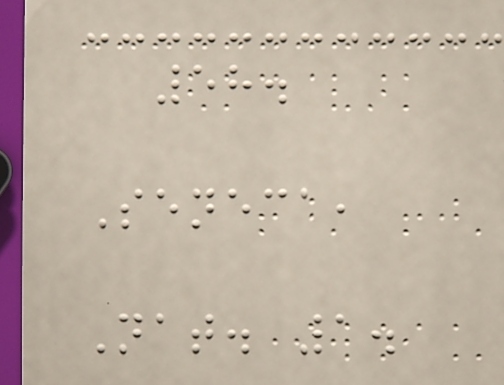58.
Seneca,
Nat. 1.
